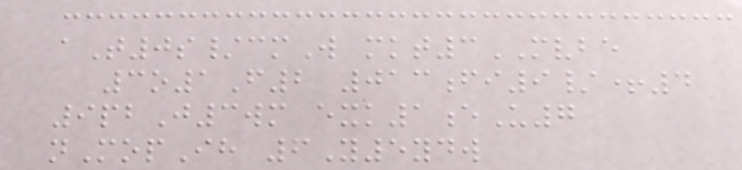aT0s/cmW mkt3MVBE
3o1F2 013fi9/+4
9pbJ3wm exk1eU7
nMopIh 6Y5ydw
